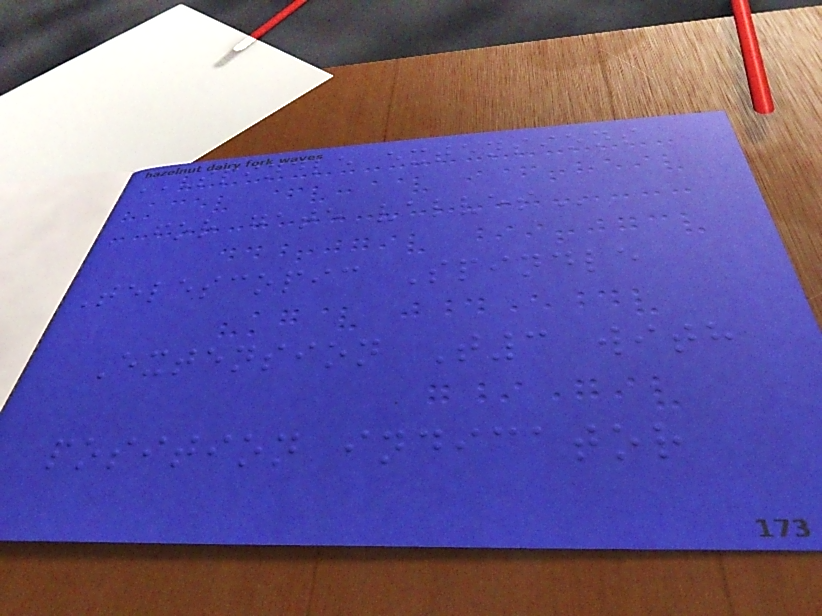SPINDLE EXTENSIONS
FOR GATE VALVES
Telescopic Spindle
Extension T3 with
position indicator
